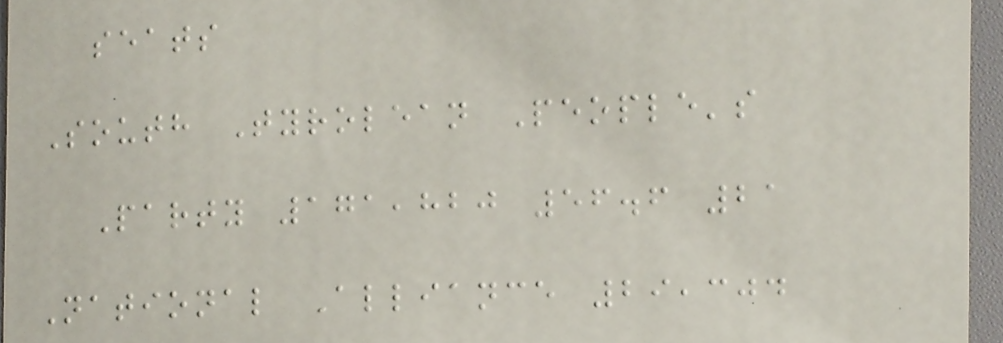seats
South Tyrolean People's
Party 171,820 56.6 21
National Alliance 29,304
